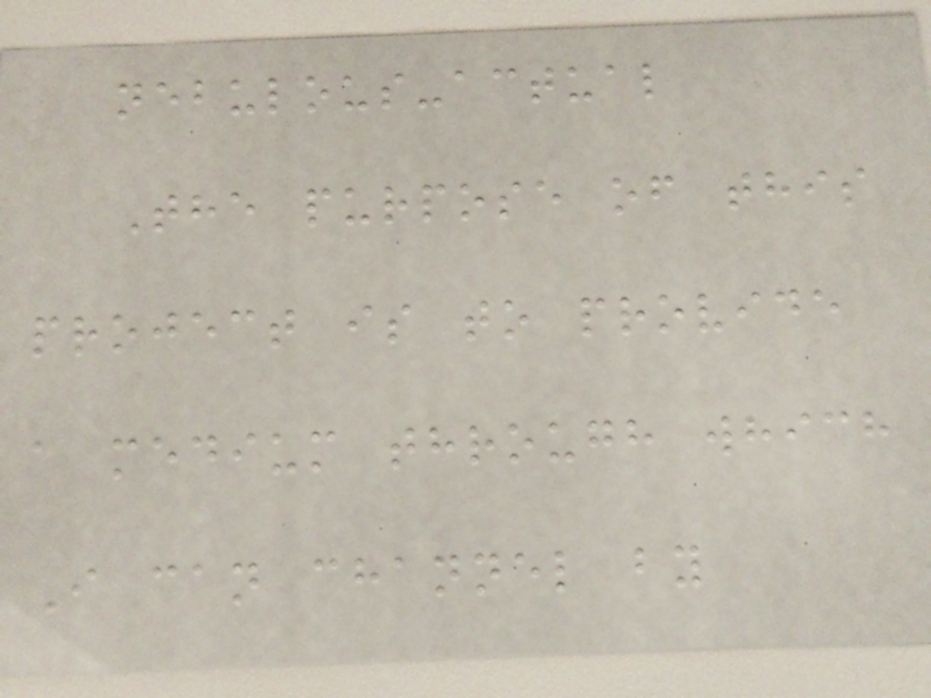nebulous-actual
The purpose of this
project is to provide
a medium through which
I can channel by
